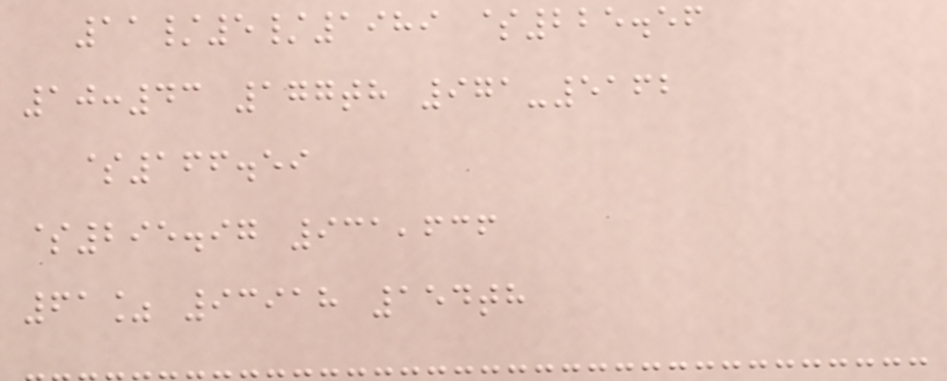11/5/1989 $225.56
10:43 177th 971-5162
$166.59
$295.97 931,636
61% 93918 154th
